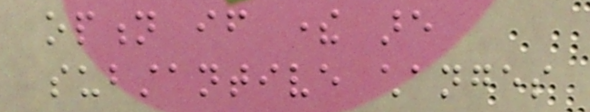option if there are
substantive changes
